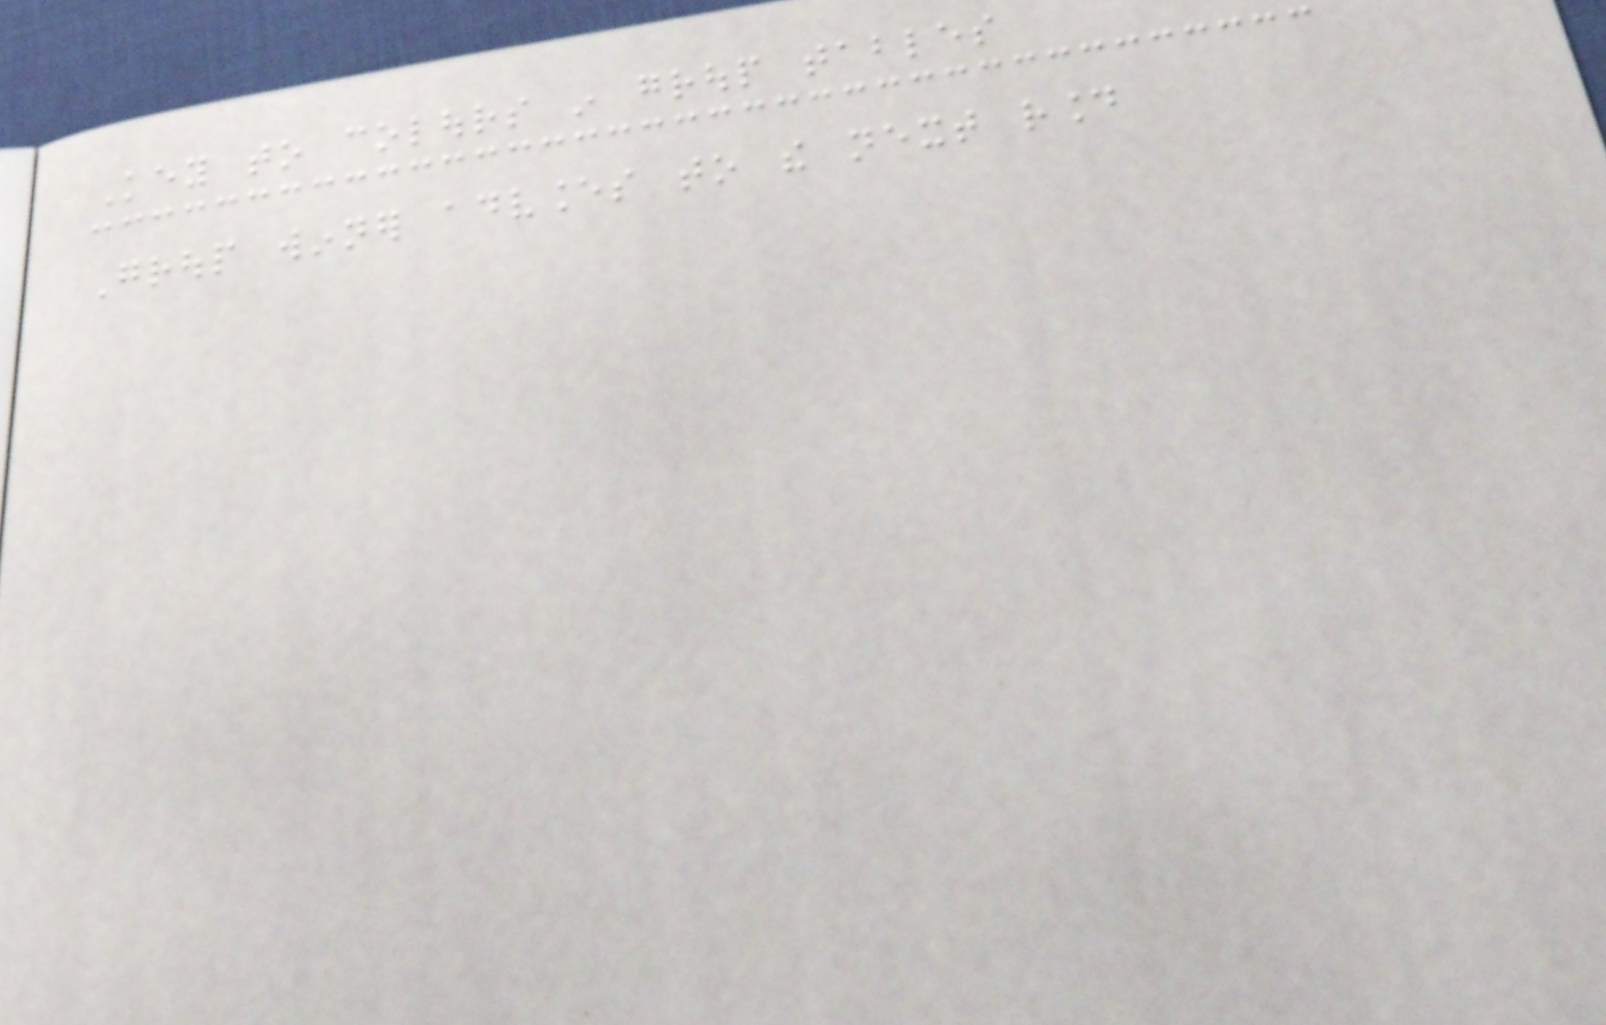Key to colours in group tables
Group winner advances to the next round
